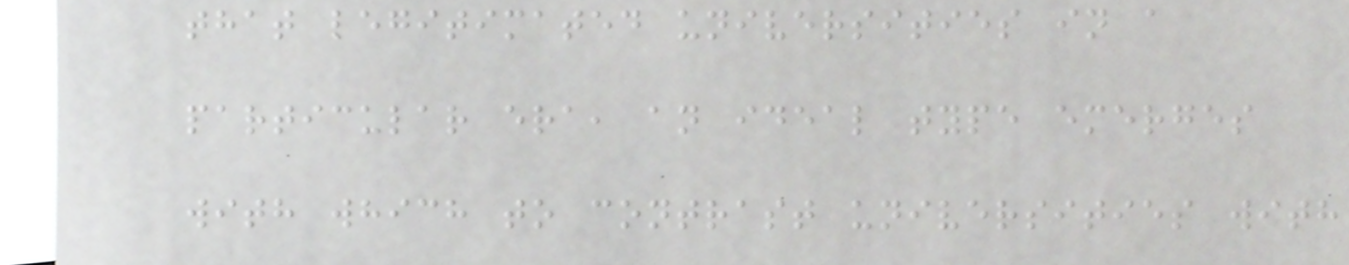that legitimated universities in a
particular era, an ideal type emerges
with which to contrast universities with
